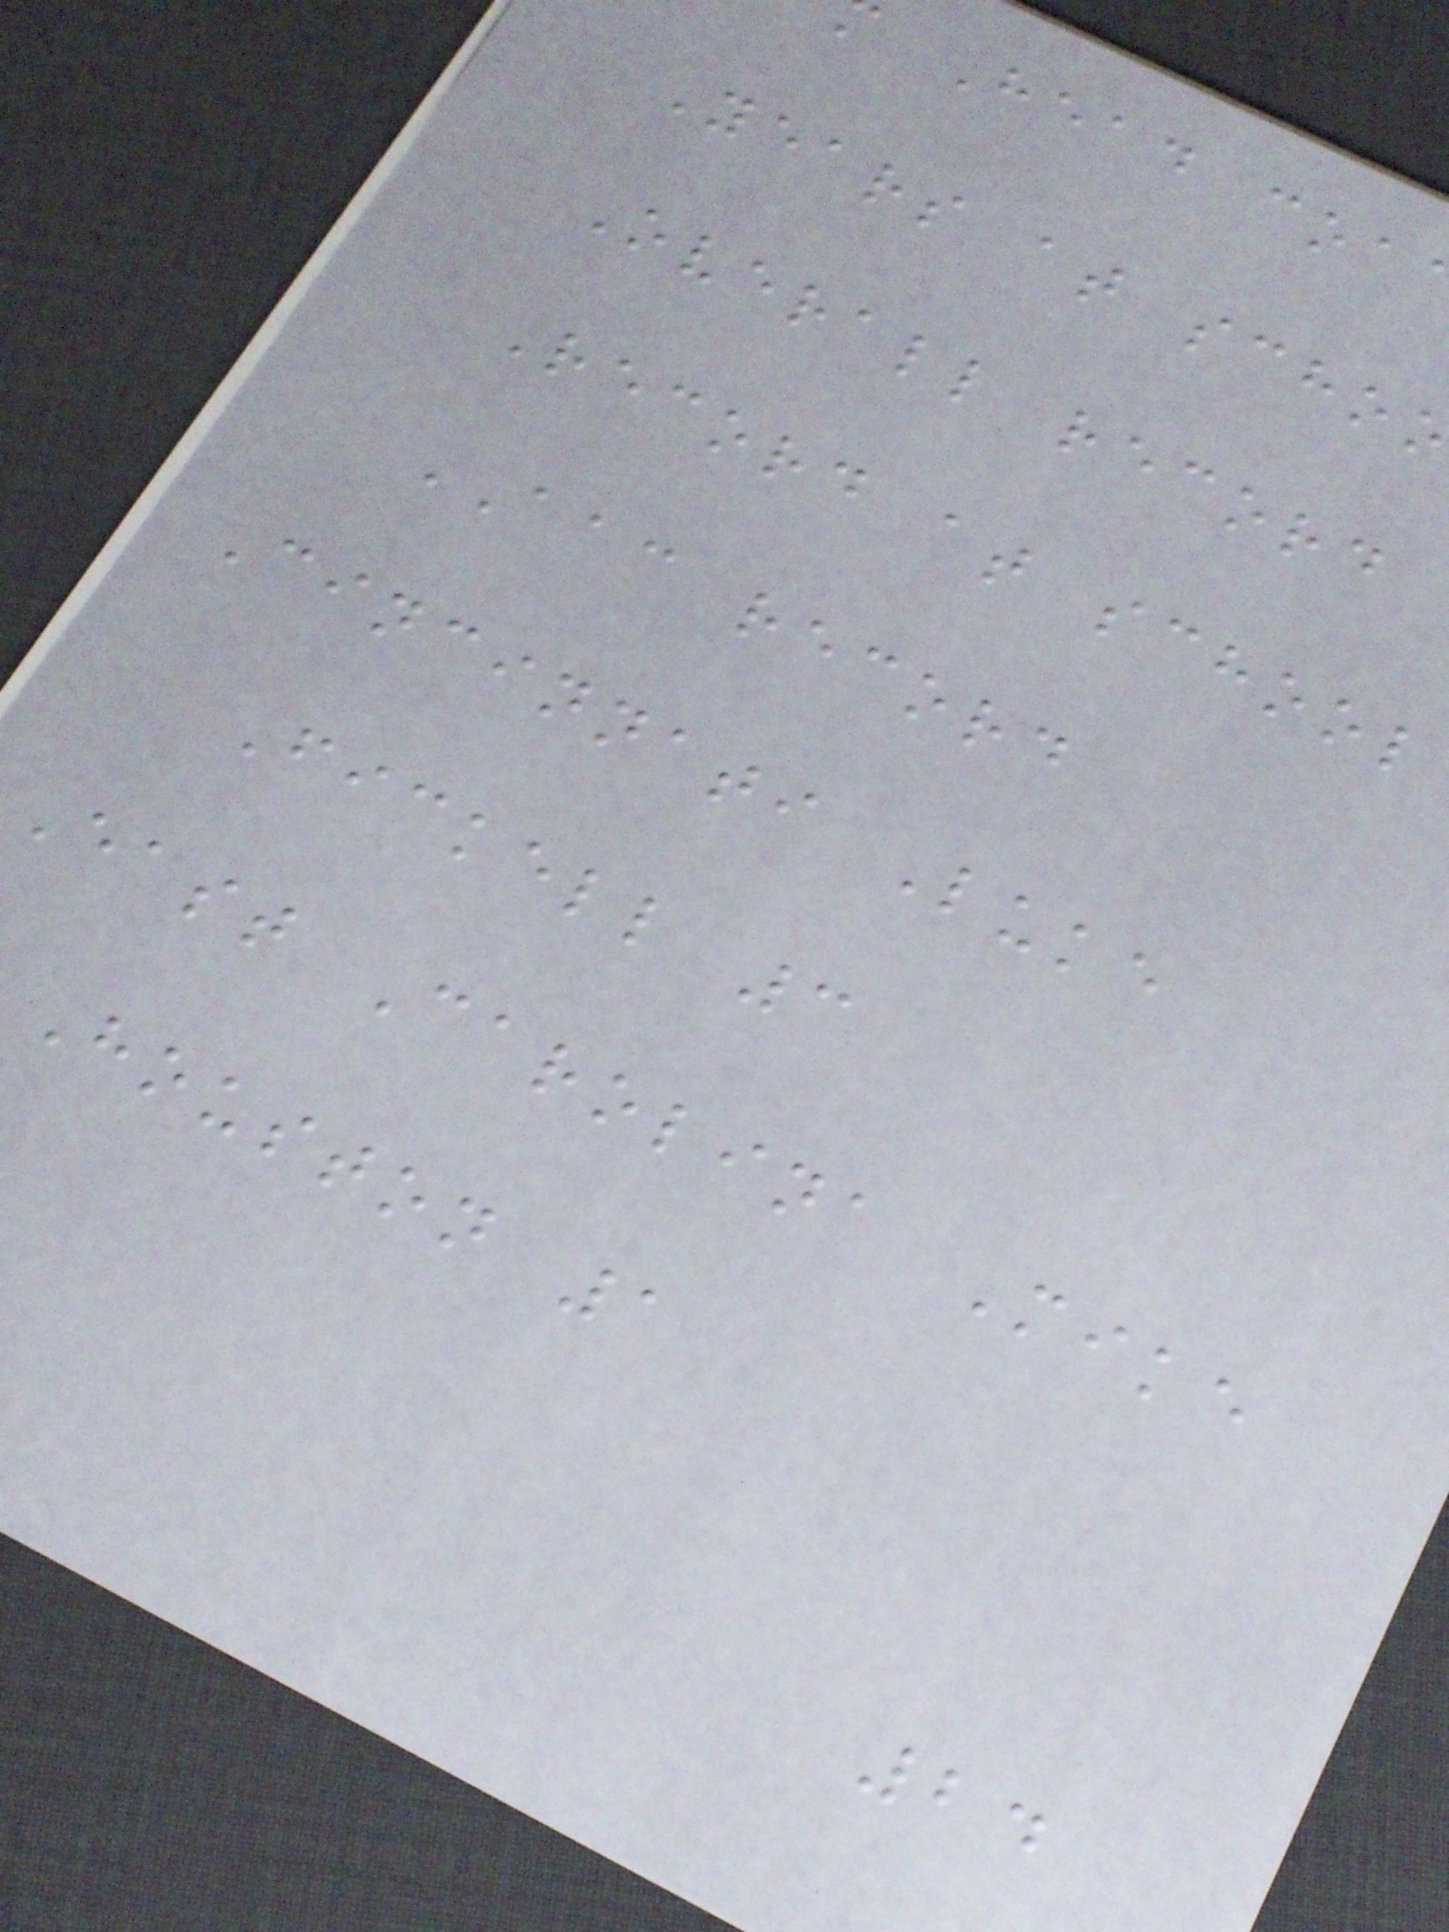Head coa
Years at scho
Overall record
Record at school
AAC record
Cincinnati Luke
Fickell 3
East Carolina Mike
Houston 1
24
